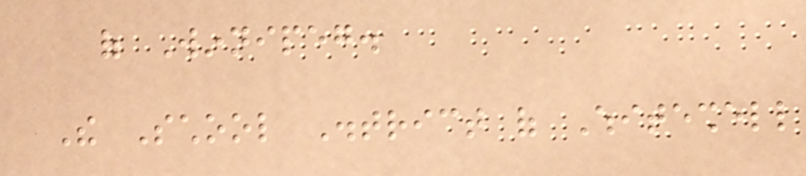of Winnipeg.
The School District of Whiteshell
